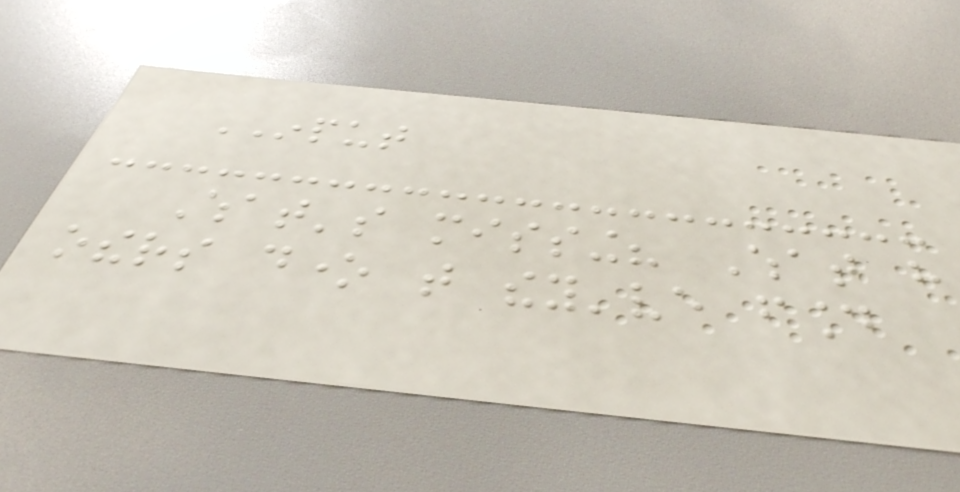INPUT
What's missing? What have
others done that they've found
